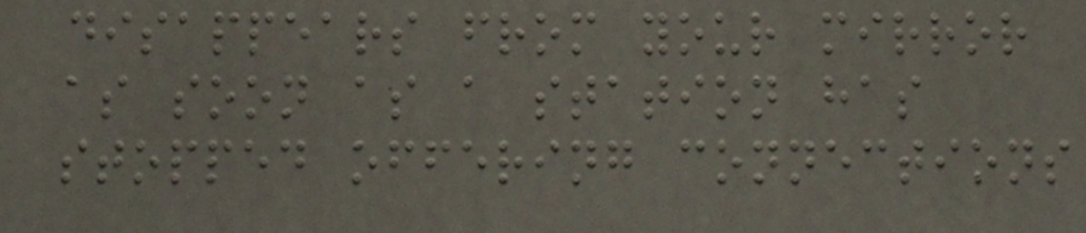disappears from your mirror
as soon as a station has
stopped offering connections
